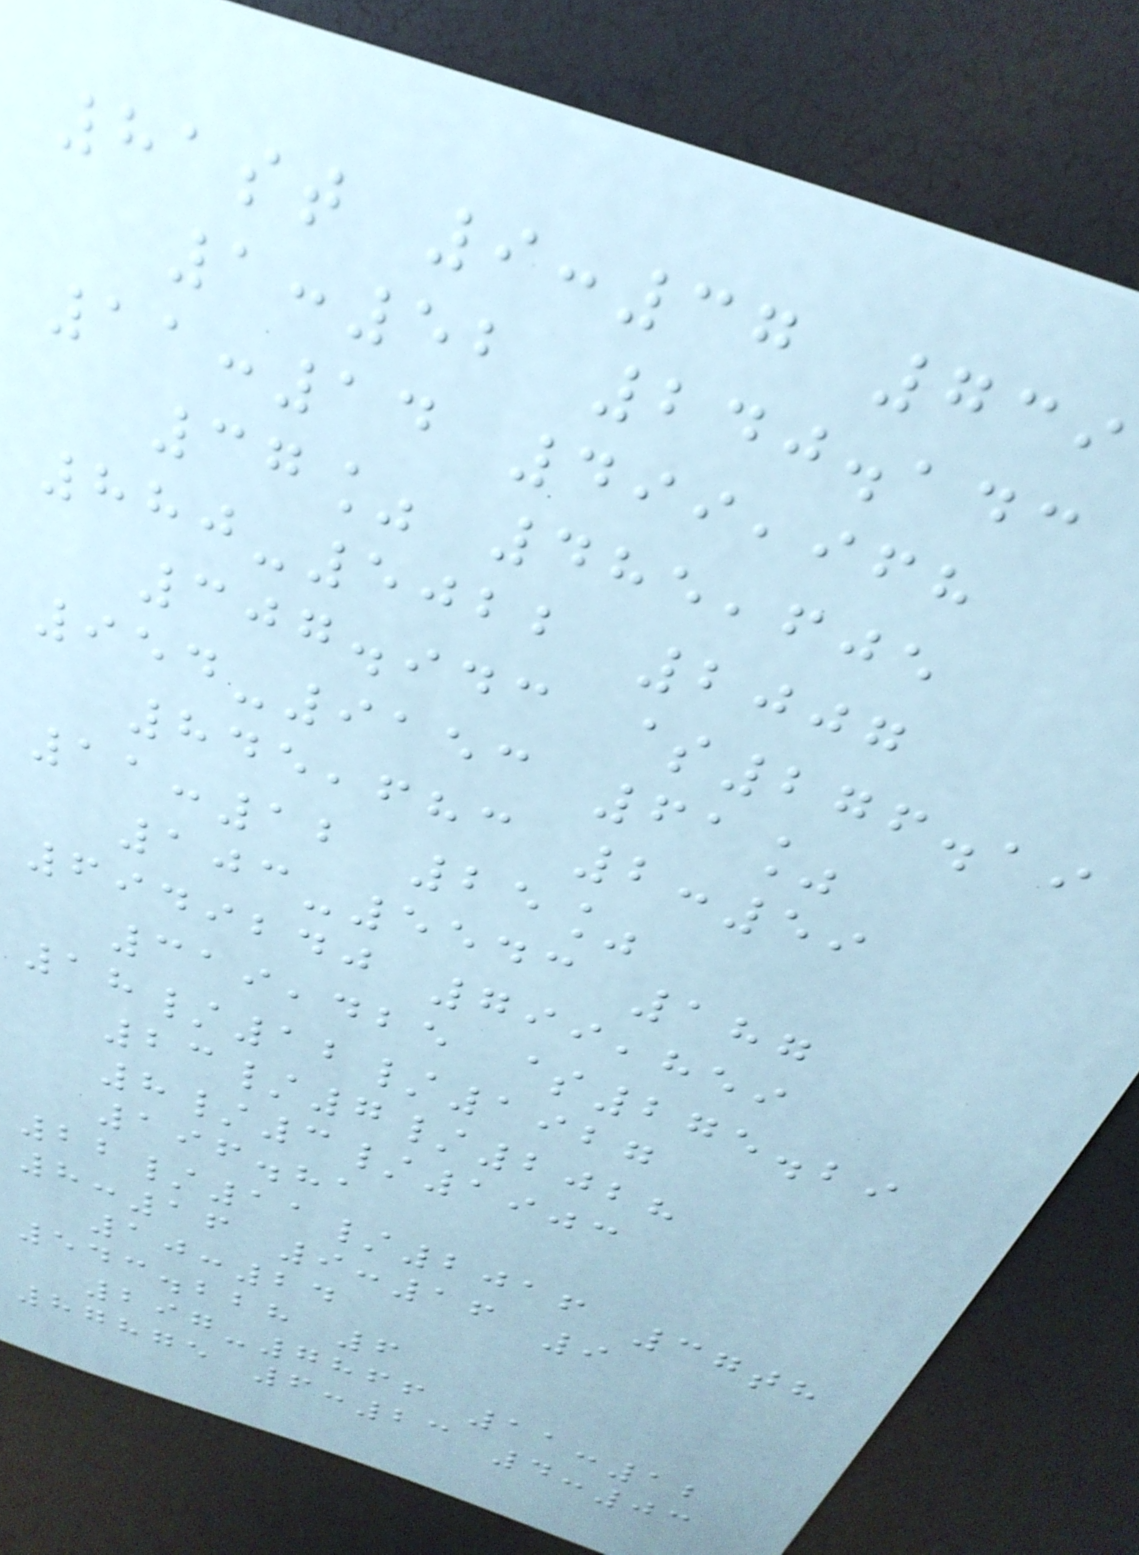81st 9:37 739
1:52 240.143
11:14 499,968
37% 485,605
880-5022 2007
307.943 $276.19
954-9153 61%
845,683 2:59
11:12 25%
103-5543 187
6949240 799,859
319,425 $275.29
18/12/1927
23/7/2028
8/3/1903
196.81
22/11/2016 37th
8:16 9:16 9
10:24
543.228 6
297-7866 11:12
87875 6:23 4:03
